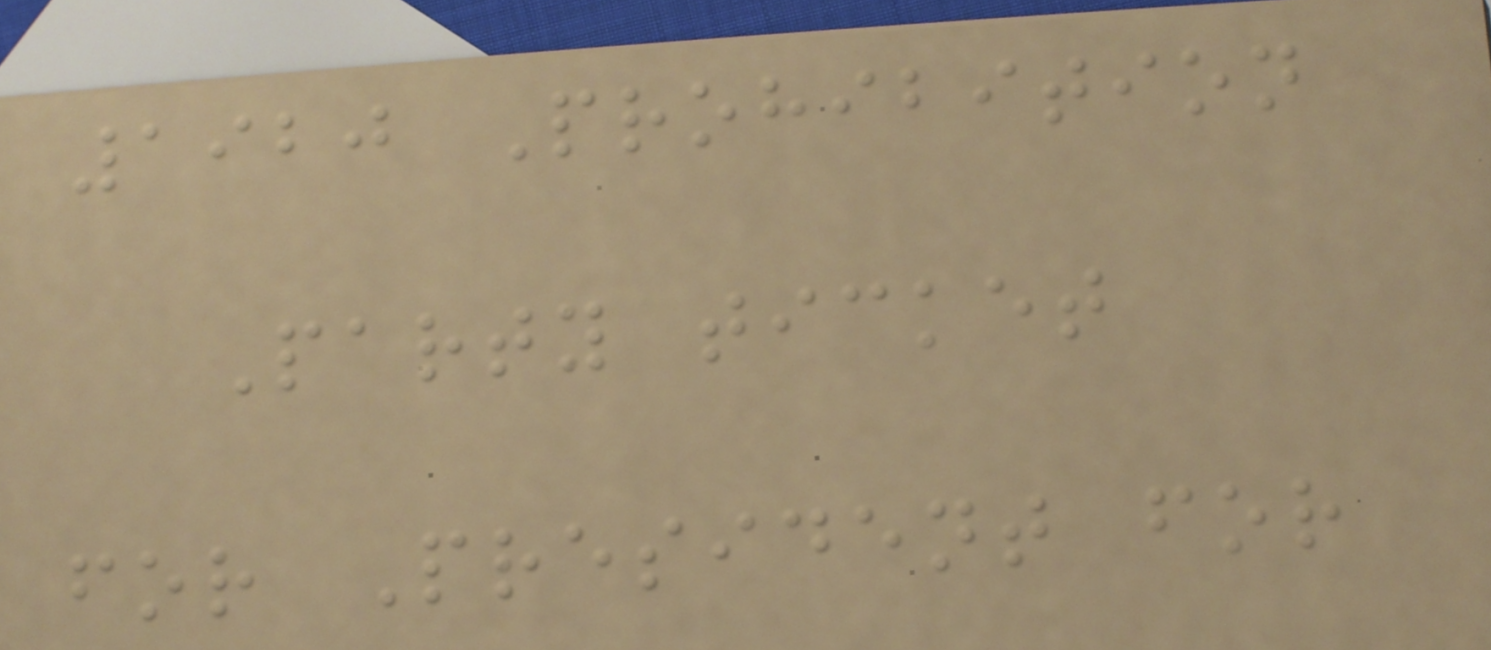1920 Prohibition
Party ticket
for President for
